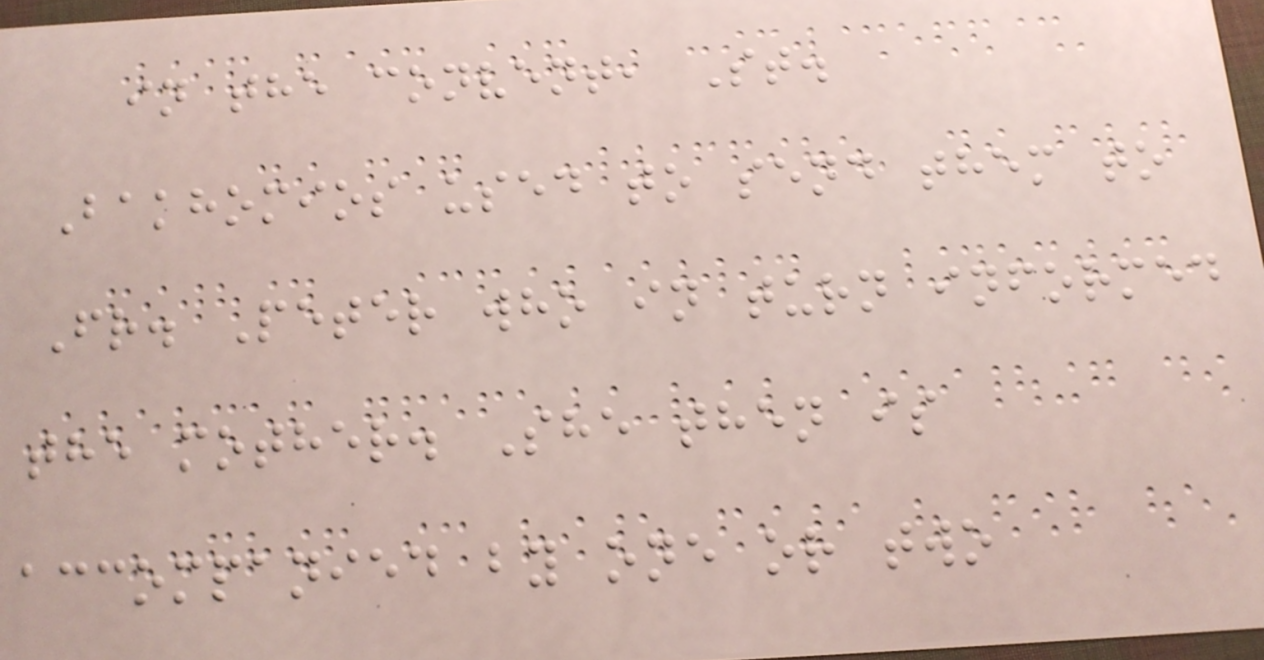in the convent, St.
Bakhomios used to send them to
Fr. Peter who in turn informed
the mother. She then is
accompanied by one or two
